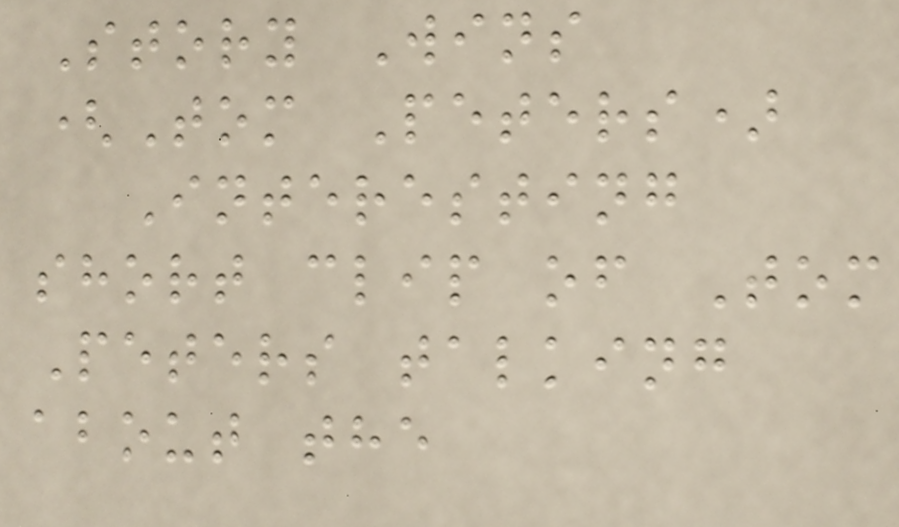Story Wins
(Tom Peters)
Interesting
short clip of Tom
Peters talking
about the
